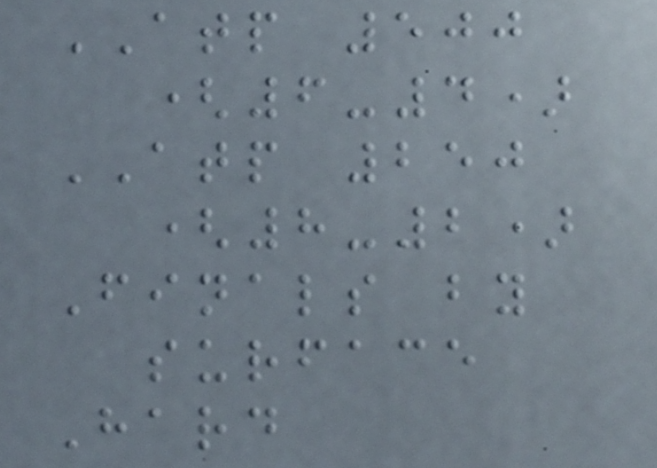ATP 500
(6-4)
ATP 250
(8-2)
Finals by
surface
Hard
